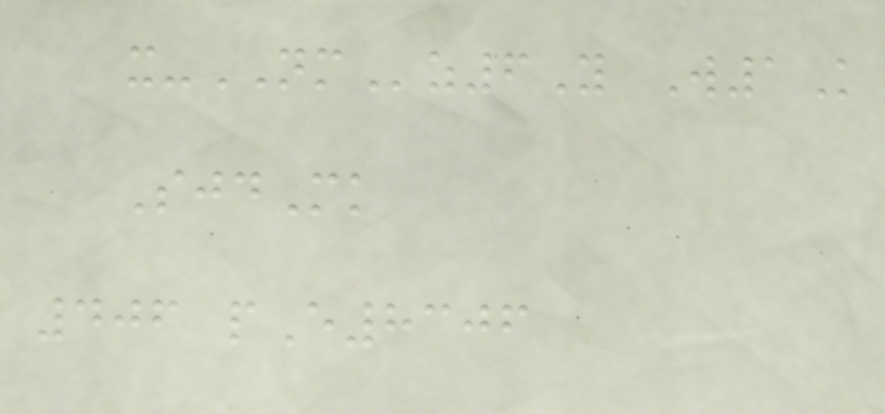x-NMz6Y W1K
SjdMk
406 pE8306
